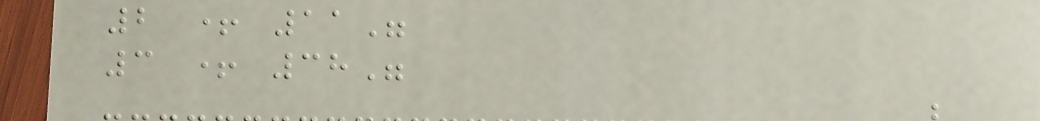2 + 11"
3 + 38"
